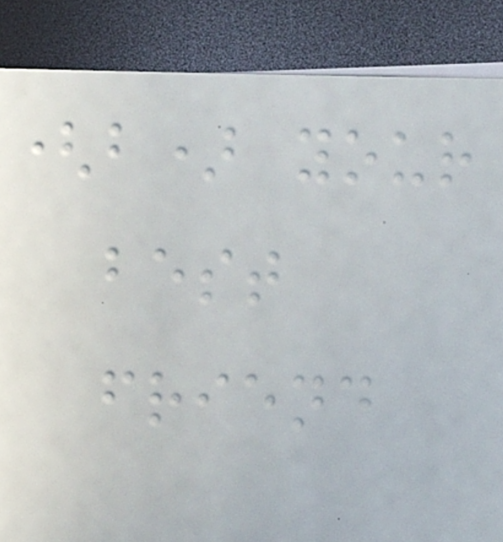(b) your
best
friend
